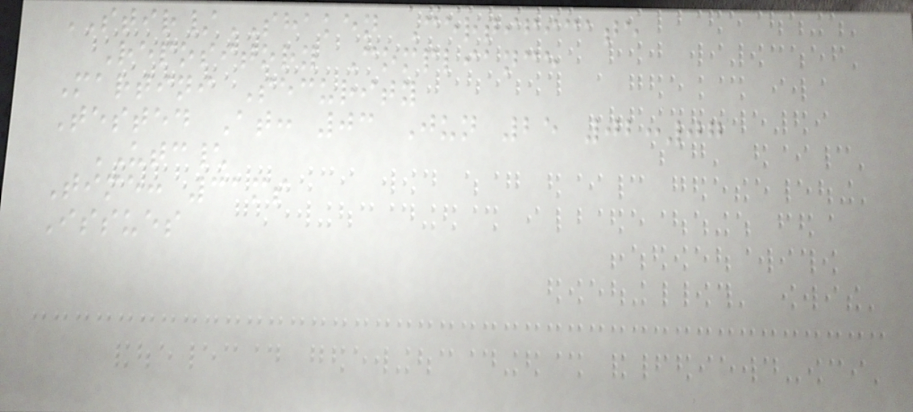STIR/SHAKEN Certificate
Repository Compliance
Martini Security
Tested At: 03 Jun 25 02:07
UTC\
Time: 31ms
Issues
